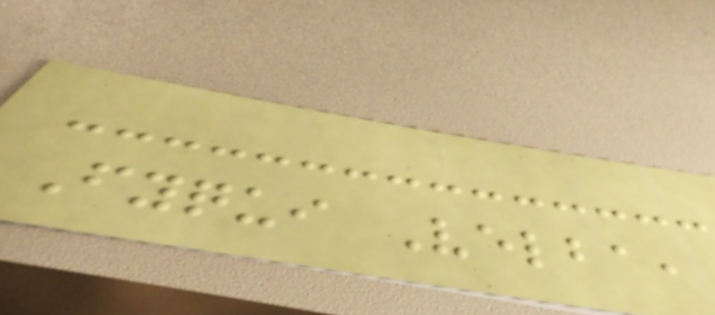Fyqui Velba,
